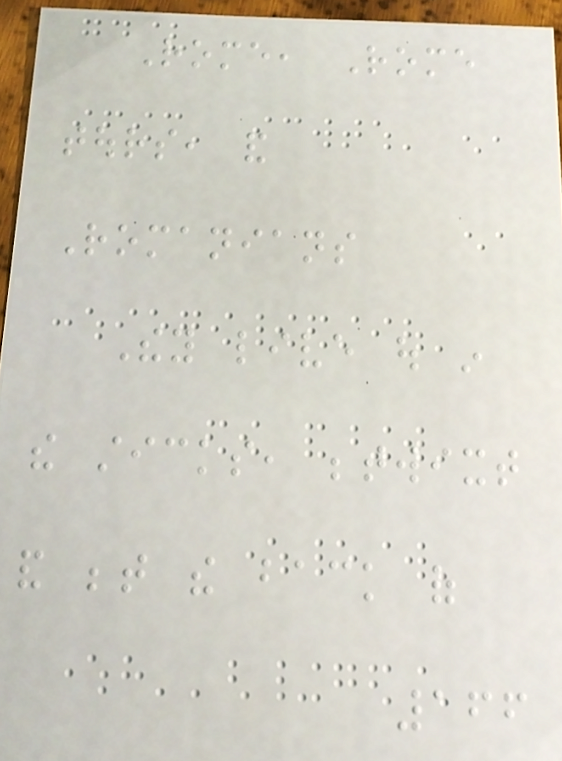Rome, Rome
tours, and
Romanians
They live out in
the sticks, betwixt
and between the back of
166
